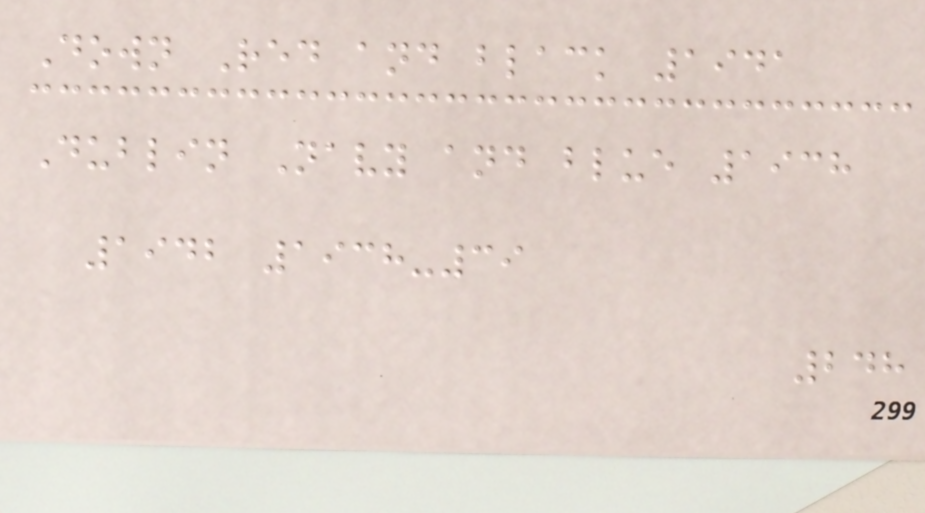Down Red and black 1941
Dublin Navy and blue 1938
1942 1938-39
248
